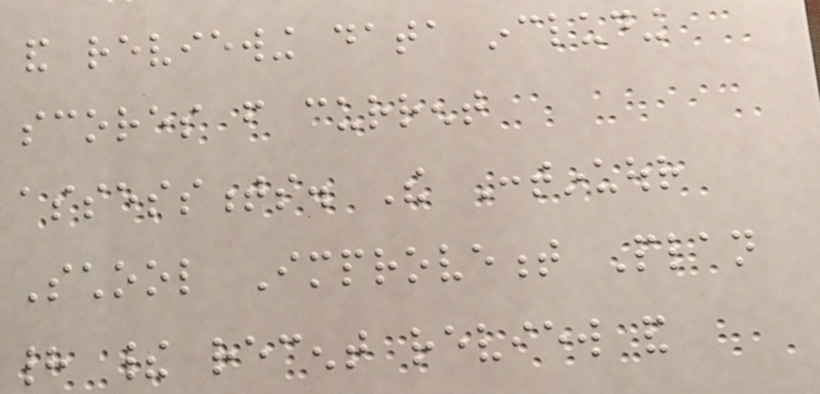and reviewing data including
scores from current
assessments. The Continuour
School Improvement Plan
had their recent review and
